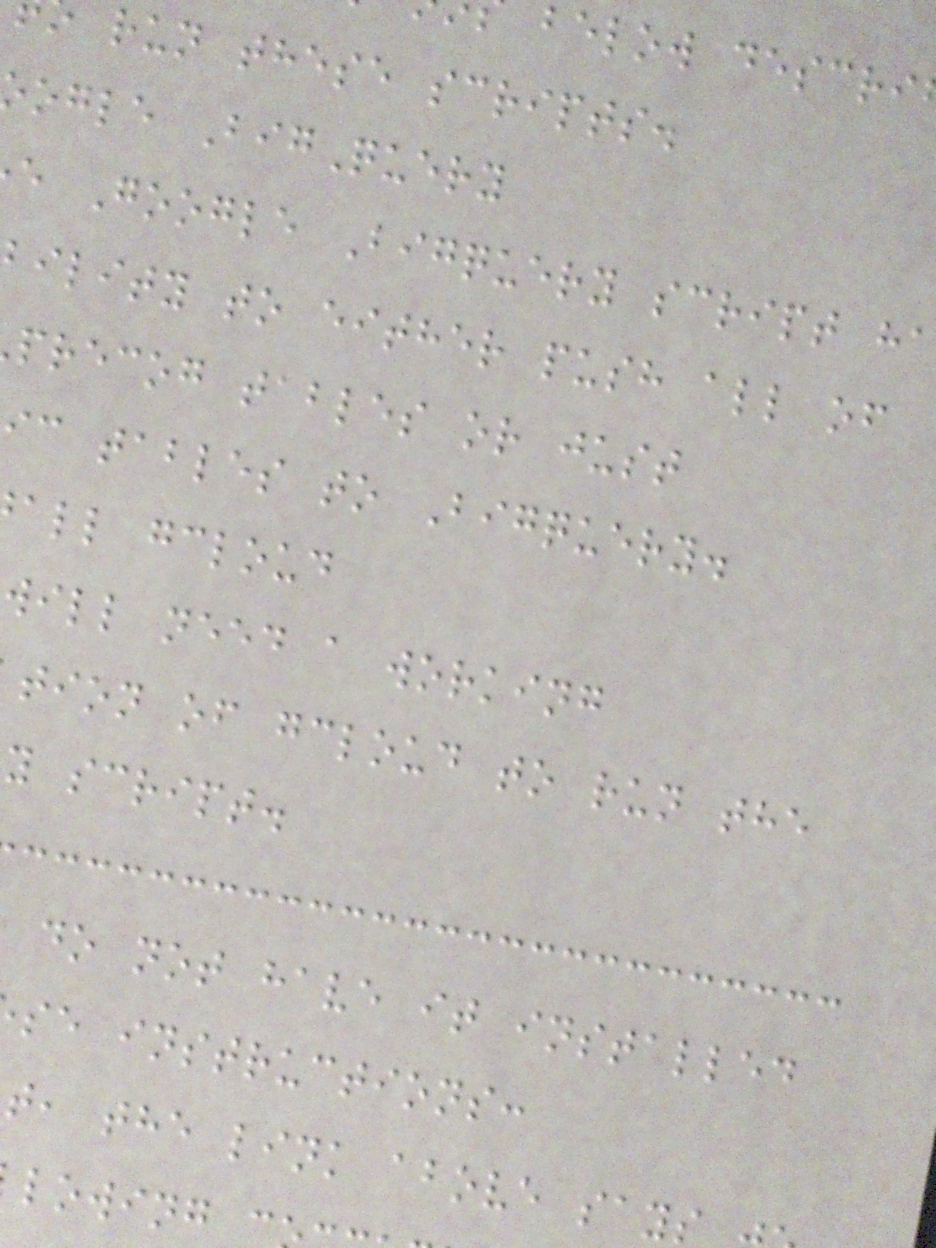below descri
run these scripts.
ogle BigQuery
e Google Bigquery script ha
bility to either push all of
precog tables or just
ic tables to Bigquery.
all gcloud
will need a working
tion of gcloud to run the
y script.
do not have it installed
se instructions:
t, the link above says
